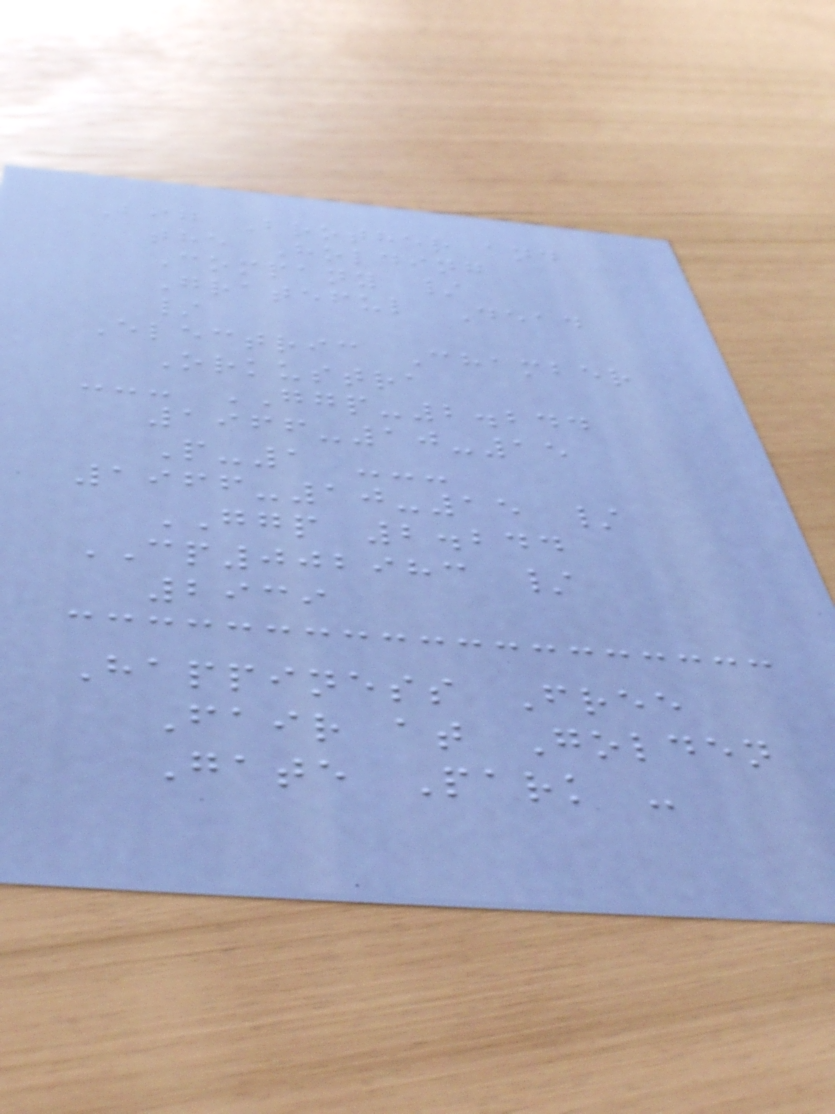Big Brother and
the Holding
Company /
Grateful Dead
/
Electric Chamber
Orkustra
--- GGP-2.244
1966-10-15
P-1 ---
1966-10-15 /
GGP 2.244
CP002983 /
2939
Happiness Free
Fair at Golden
Gate Park -
